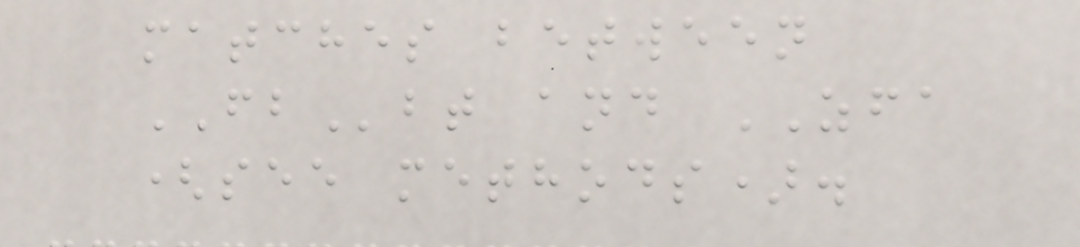matches between
FBbt and ZFA
(see methods).
